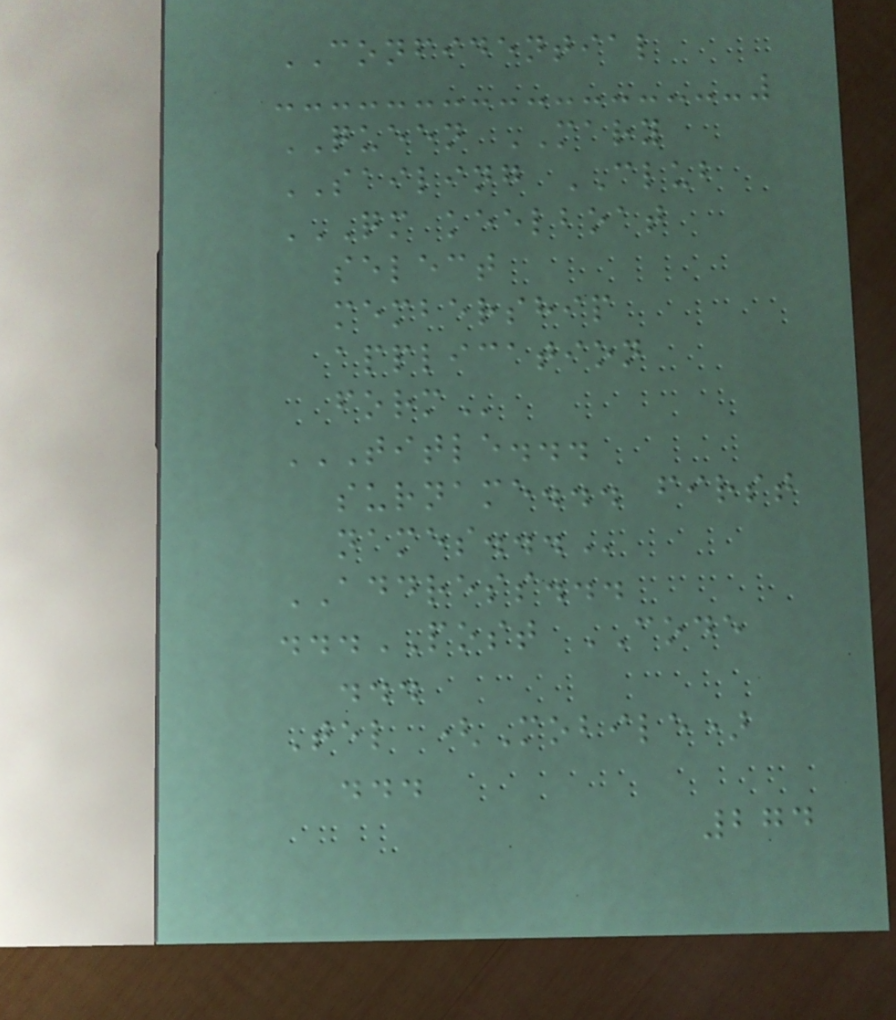CONFIDENTIAL
QUEEN MARY
SAILING CLUB
QM KEELBOAT
SELECT
MEMBERSHIP
APPLICATION
FORM
TITLE...
SURNAME... FIRST
NAMES...
ADDRESS...
...POST CODE
...
Tel (Mobile)
...
274
